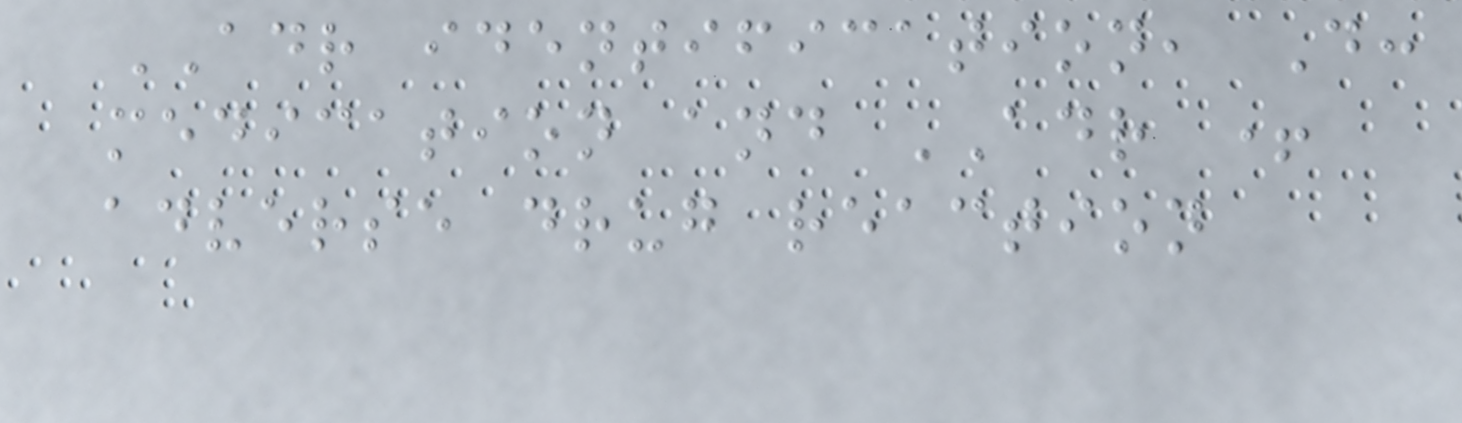ADR identification, D:
medication and ADR +
adverse drug reaction
